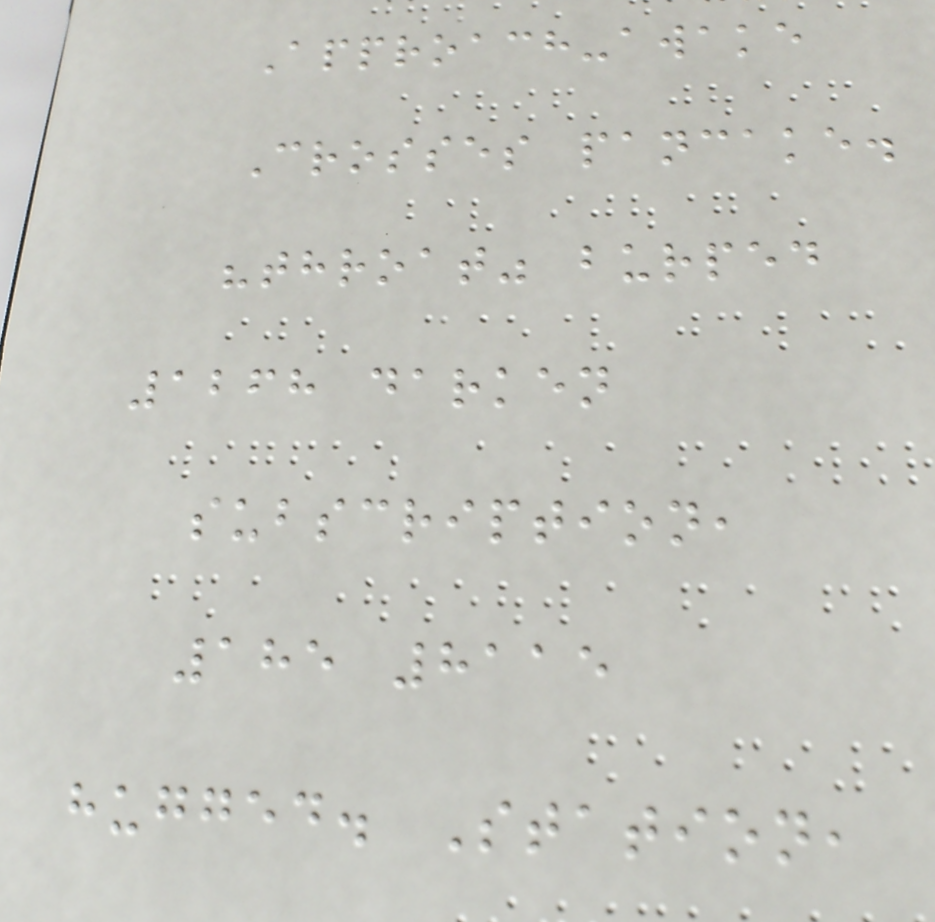Approach-awake
Crosses pancake.
"throat" burped
1268 darken
subscription,
185 8115
hugged. Station,
